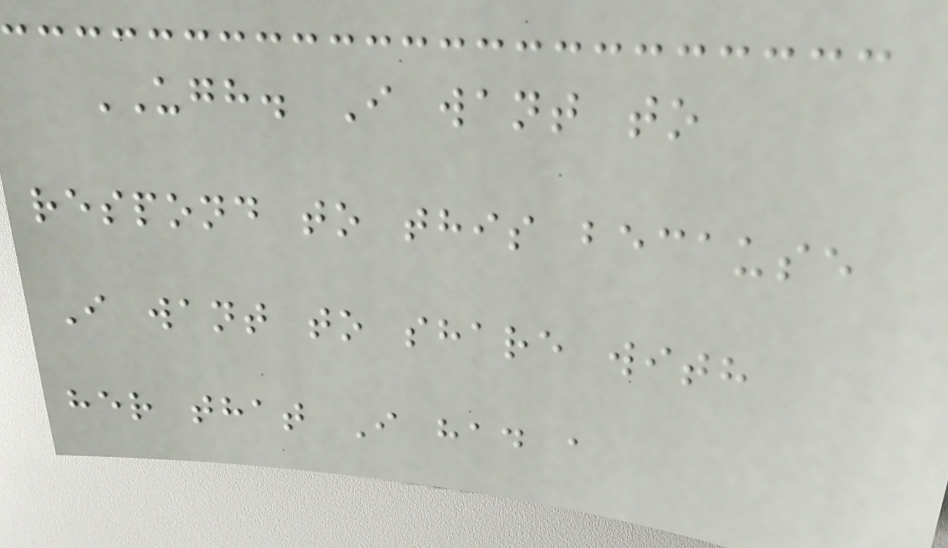UGH. I want to
respond to this because
I want to share with
her that I had a
